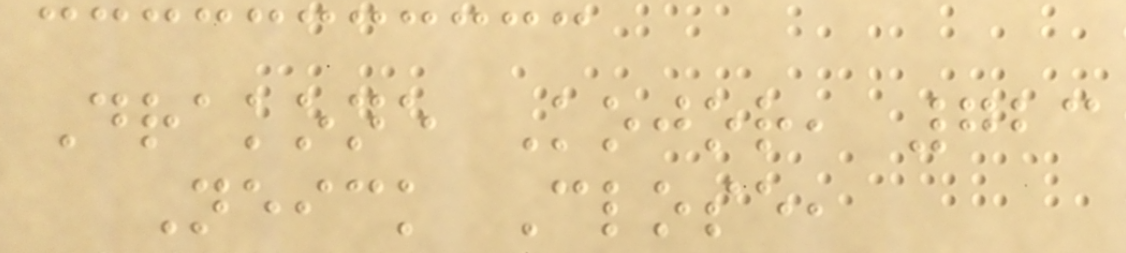Drakone Kojor, 723
Neick Close,
